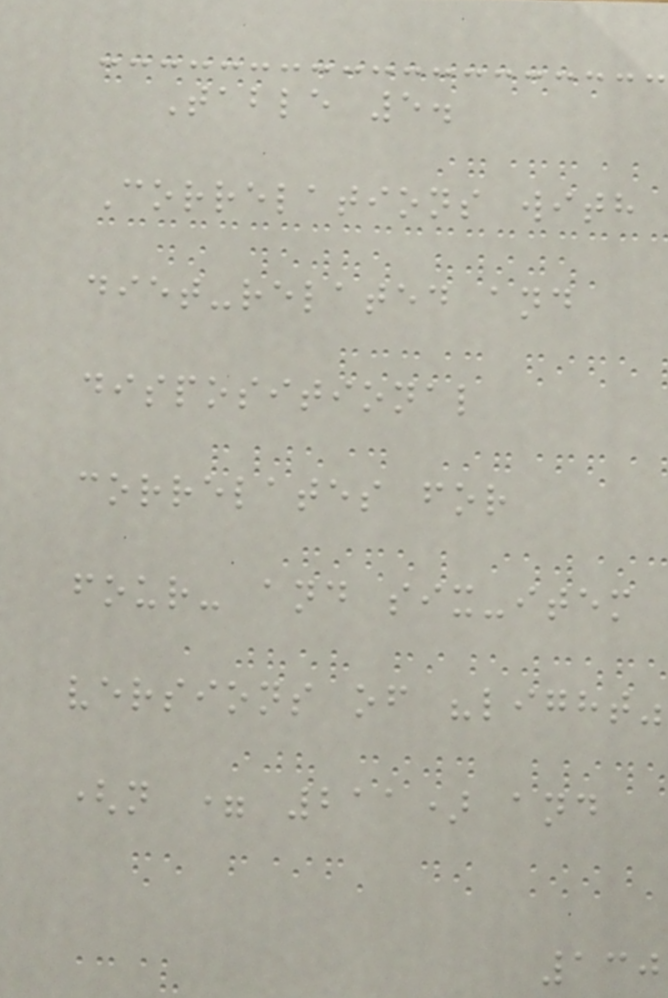Table 5.
Correlations with
diet-related and
dispositional
correlates for
four- and six-item
versions of "light"
(n = 211) and
130
